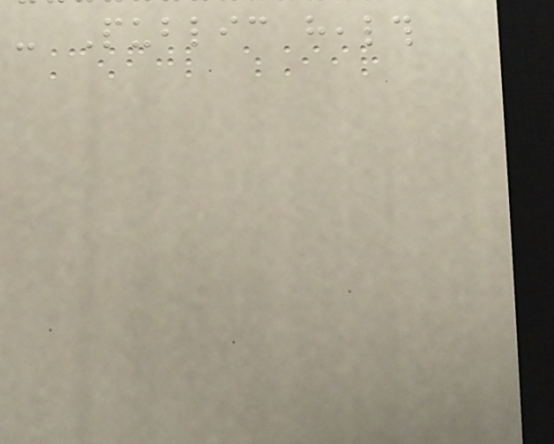- Public health
